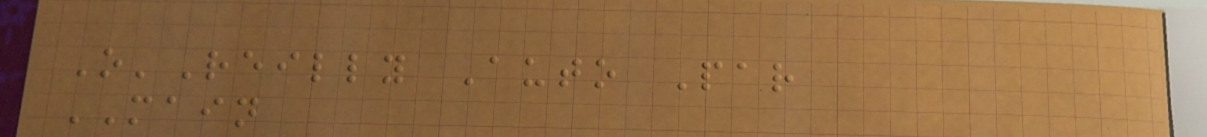O'Reilly Auto Par
MAIN
